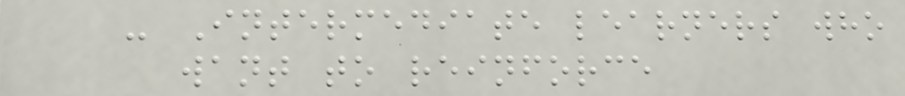- Intermediate learners who
want to reinforce
